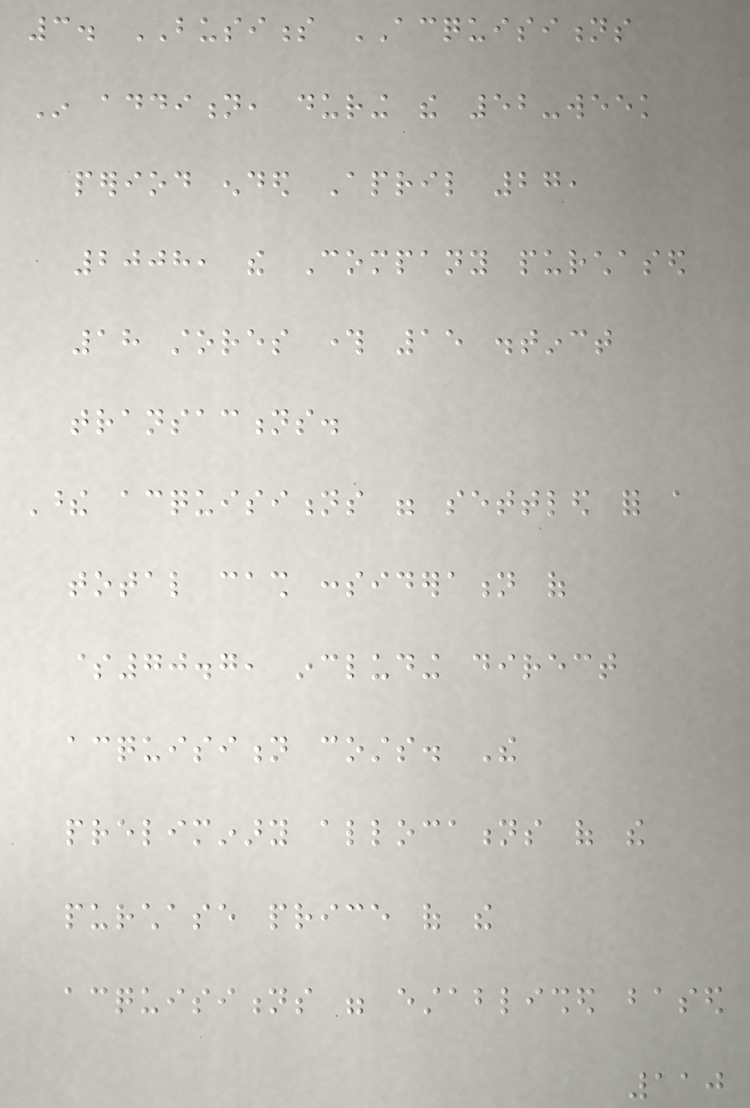3. BUSINESS ACQUISITIONS
In addition, during the 52-week
period ended April 27,
2008, the Company purchased
18 stores through 15 distinct
transactions.
These acquisitions were settled for a
total cash consideration of
$70.7, including direct
acquisition costs. The
preliminary allocations of the
purchase price of the
acquisitions were established based
110
